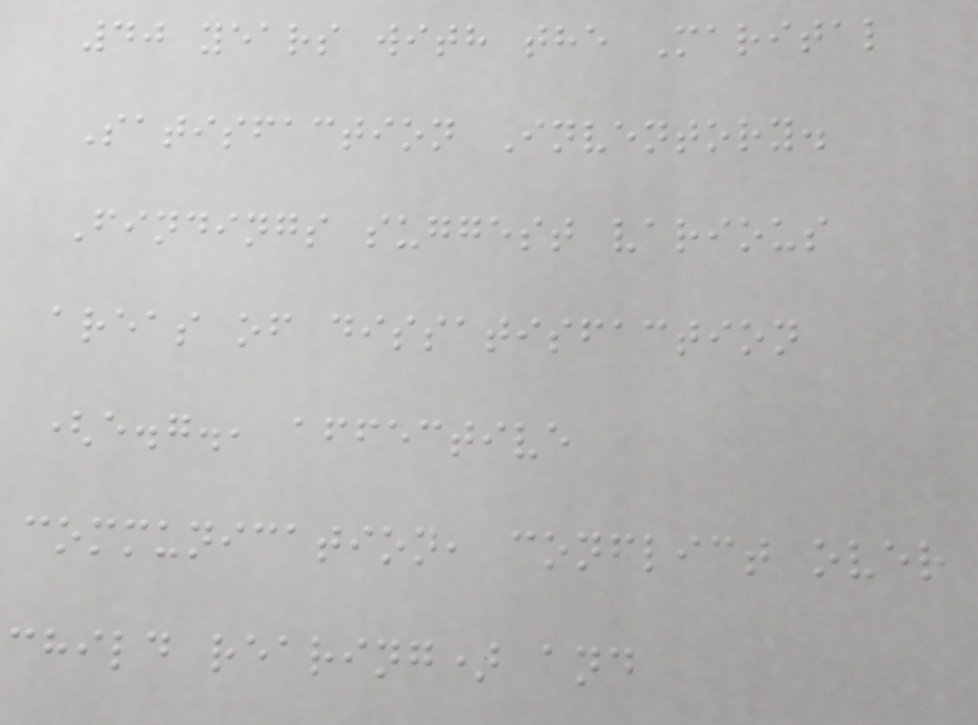40 years with the Marital
Satisfaction Inventory.
Findings suggest various
areas of dissatisfaction
(e.g., affective
communication, conflict over
child rearing) and
